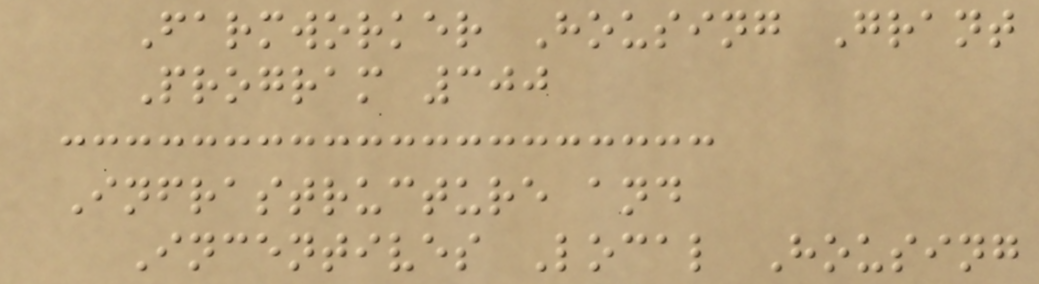Farmworker Housing Grant
Program 300
Infrastructure and
Incentives Local Housing
